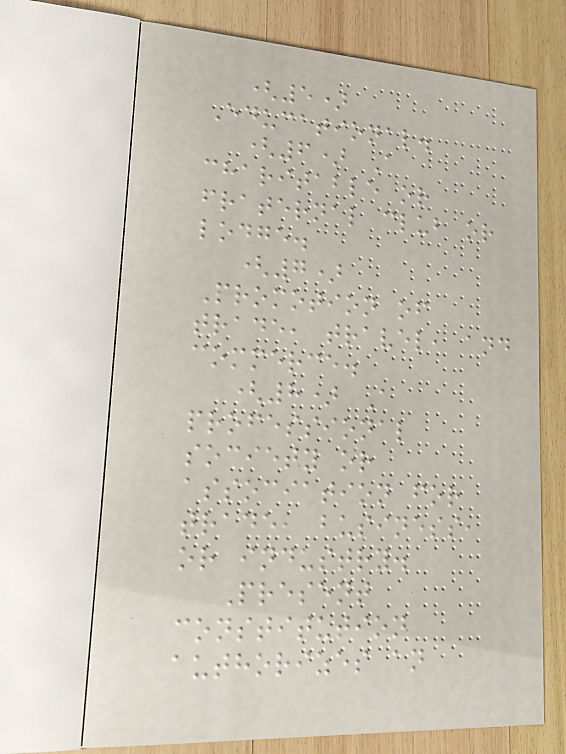(5)
Educational.
(6) A
charitable or
fraternal club or
lodge.
(7)
Promotion of
trade, travel, and
commerce.
(8) A
professional
society or
association for
trade, business,
or industry.
Present
constitution
authorizes an
